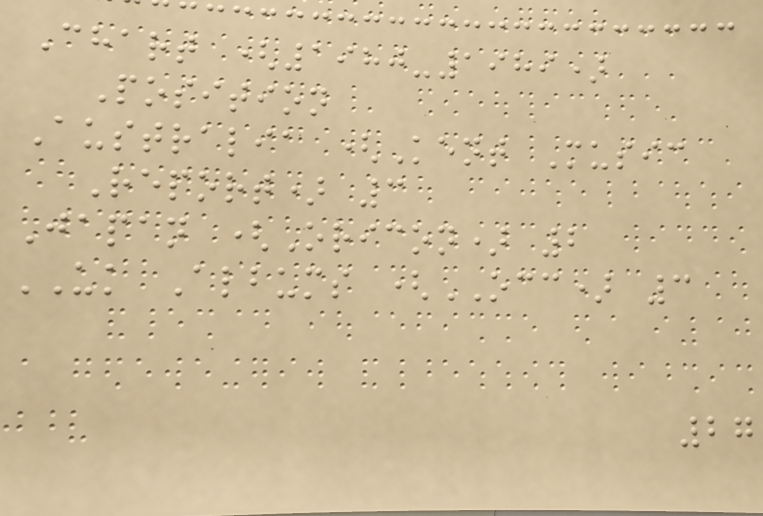Chart (1980-1989)
Position
Australia (Kent Music
Report) 3
Japan (Oricon) 2
UK Albums (OCC) 3
27
